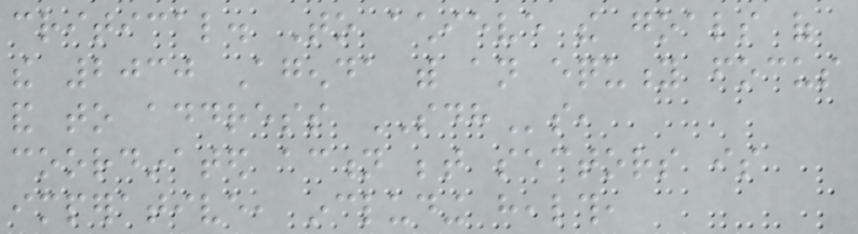critical. To achieve the goals of
the 2030 Agenda with an equity focus
and to address SDHs,
coordinated action between sectors is
imperative, including health,
